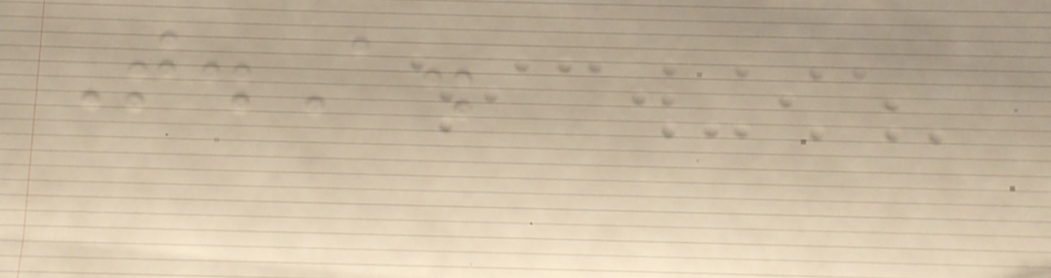T.A.
